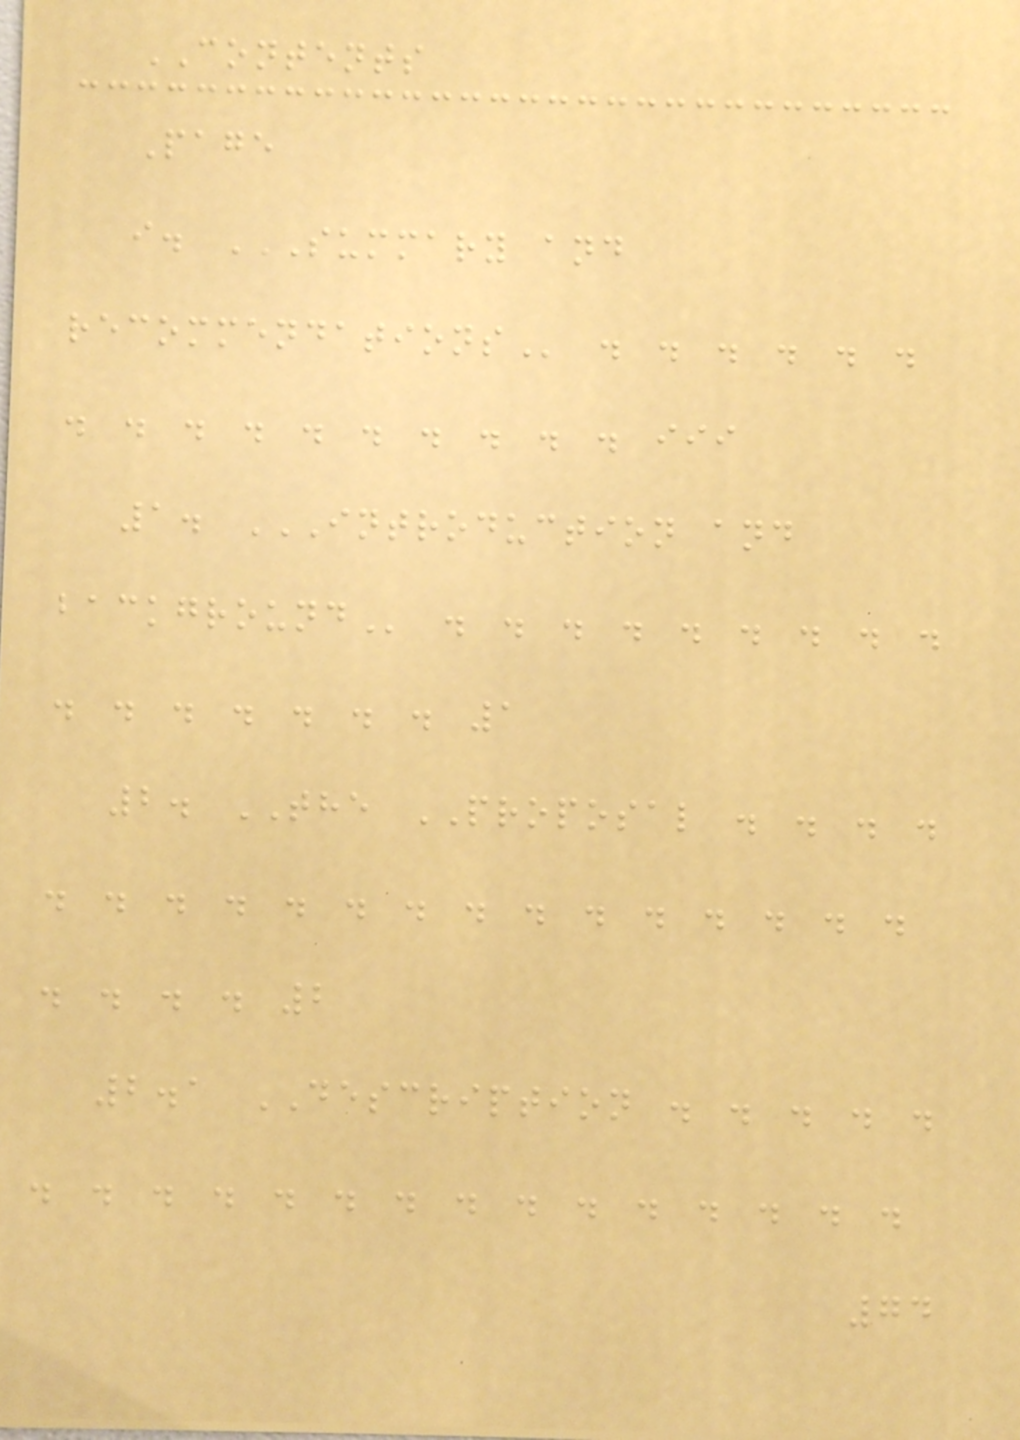CONTENTS
Page
i. SUMMARY AND
RECOMMENDATIONS . . . . . .
. . . . . . . . . . iii
1. INTRODUCTION AND
BACKGROUND . . . . . . . . .
. . . . . . . 1
2. THE PROPOSAL . . . .
. . . . . . . . . . . . . . .
. . . . 2
2.1 DESCRIPTION . . . . .
. . . . . . . . . . . . . . .
74
